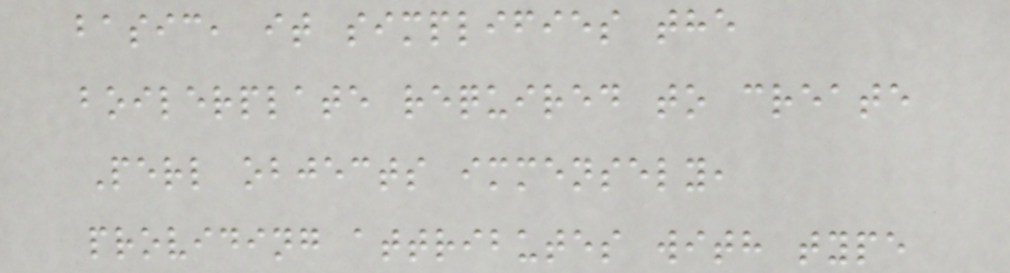basic, it simplifies the
boilerplate required to create
Perl objects immensely,
providing attributes with type
